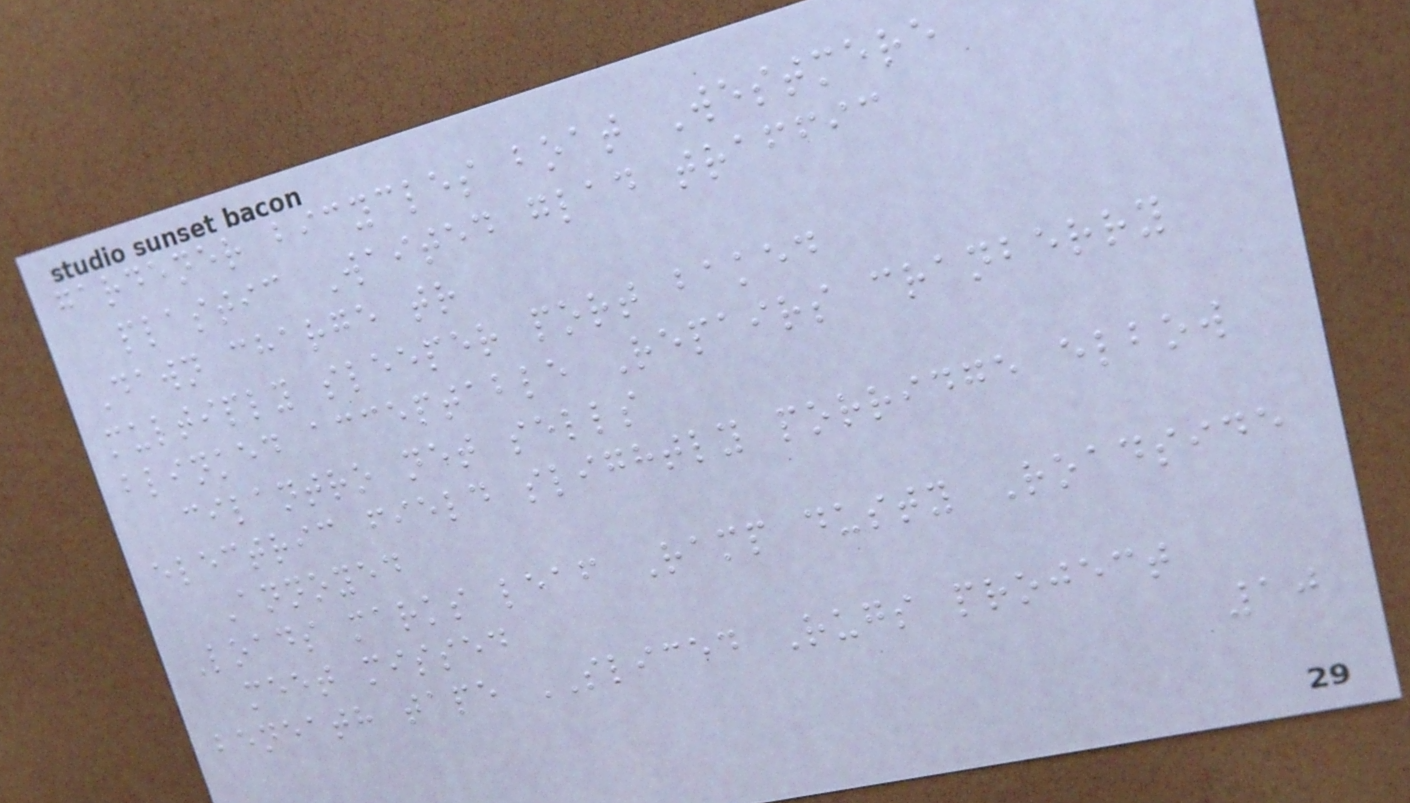gardener bicycles boat Westmere
plastic Waited glad traffic
Dawn charge tr
multiply sleeper port baked
blinked acceptable Repairs cranberry
cilantro net sells
electric field slightly porridge elbow
Annoyed
Loads marks leaf Ramp dusty Roadside
meet missed
beneath tape SLICED Rugs project
10
